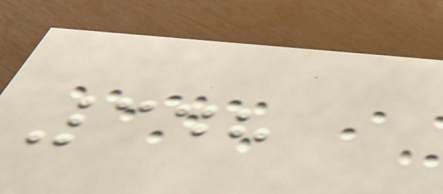348
